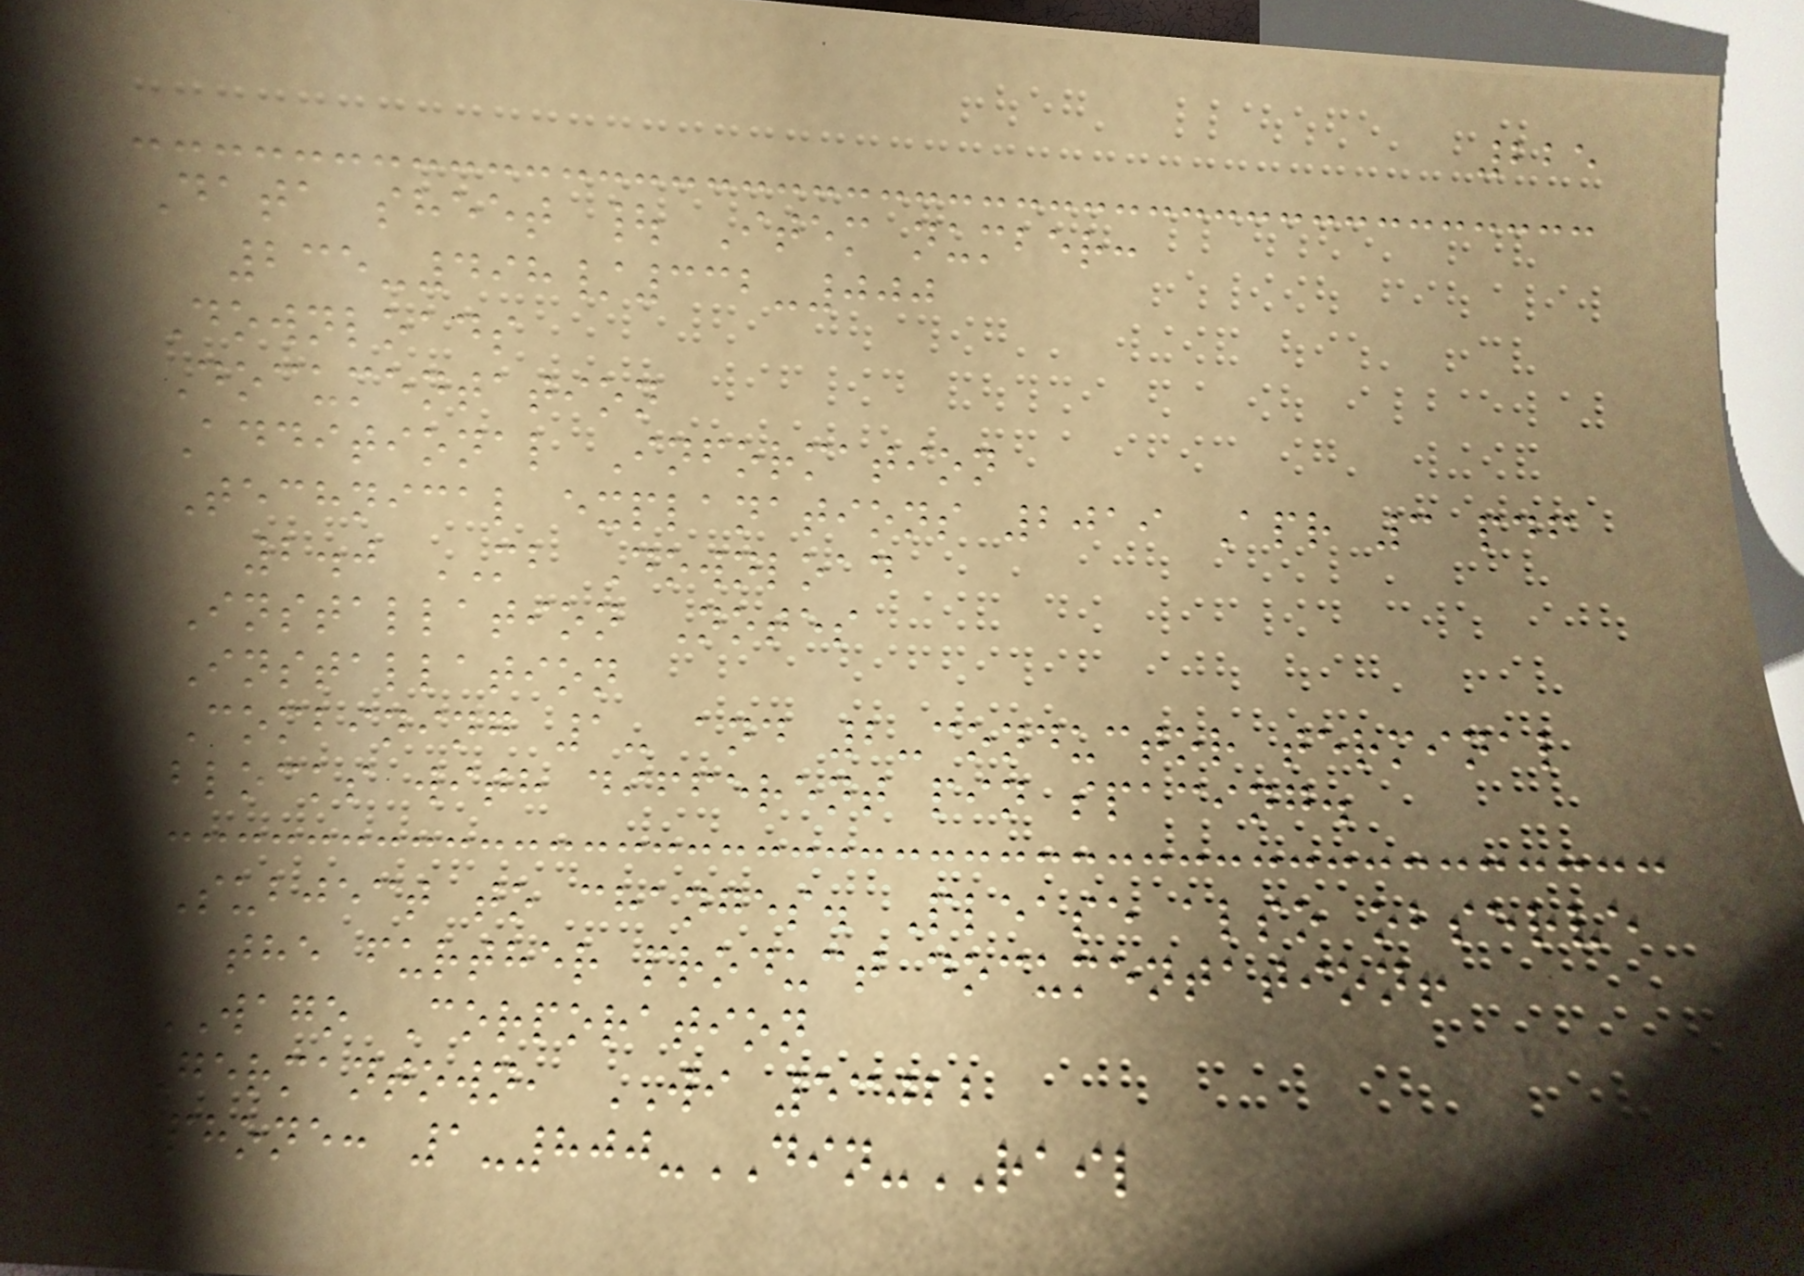225
Data sheet | Item number:
235-498/332-000
Downloads
Documentation
Additional Information
Technical explanations 2019 Apr 3 pdf
2.0 MB Download
Installation Notes
Installation
Combining 1- and 2-conductor terminal
blocks with different pin spacing.
Subject to changes. Please also observe
the further product documentation!
WAGO Corporation
Germantown, WI 53022
Phone: 1-800-DIN-RAIL
